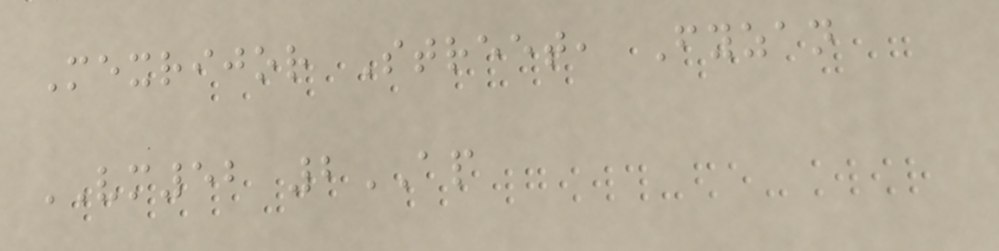Mexrijor Street, Fyzan
VM52 2AP
